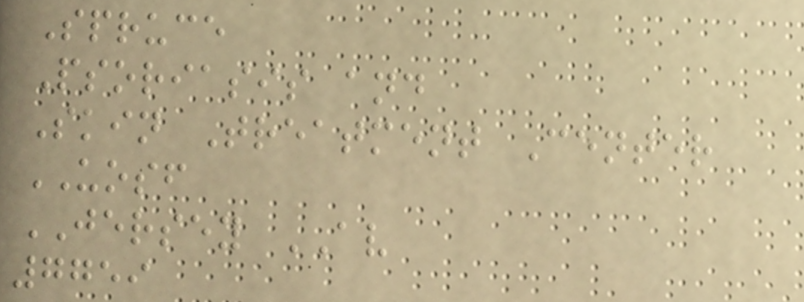Spruce
Psoriasis and
Skin Treatment Center
UOSF
JERSEY AV
7759
